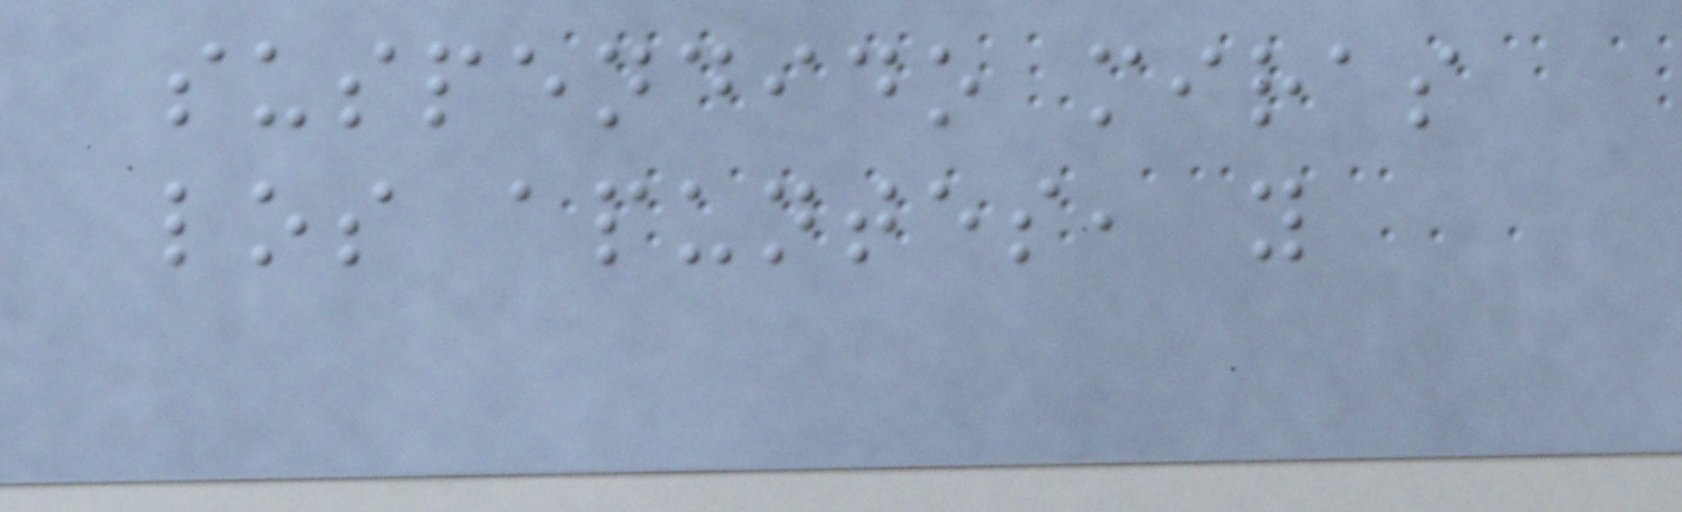suspendido miras
los apuntes, y
